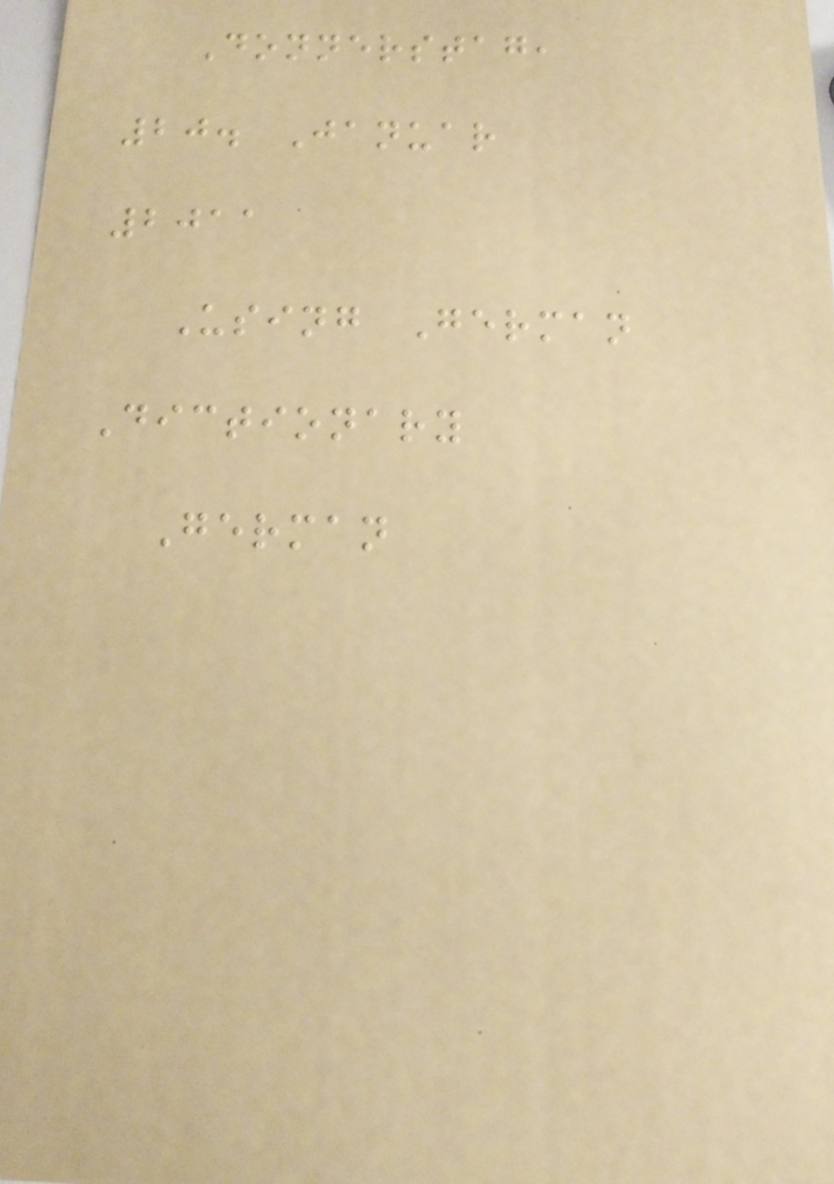Donnerstag,
20. Januar
2011
Using German
Dictionary
German
